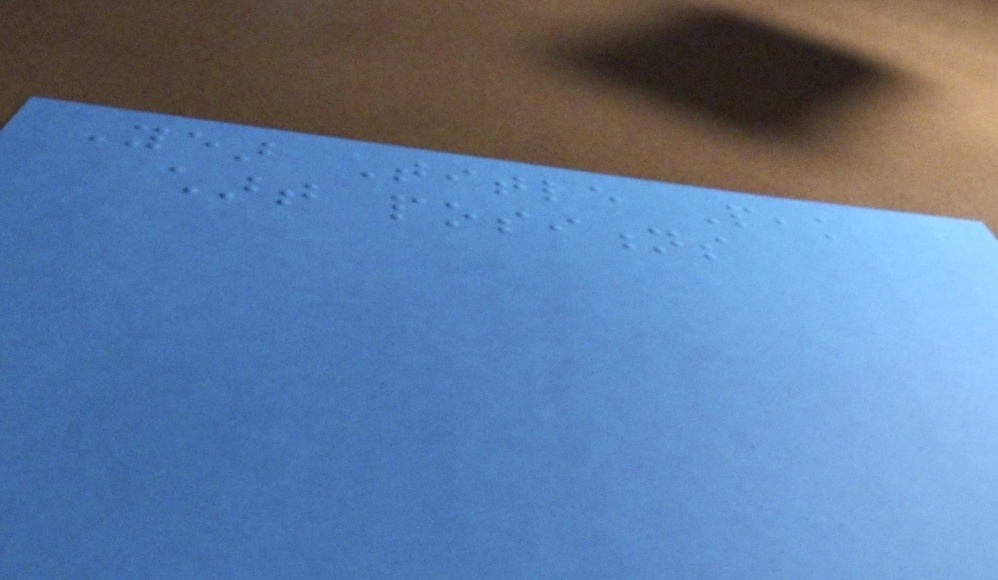Year Title Peak
chart positions
